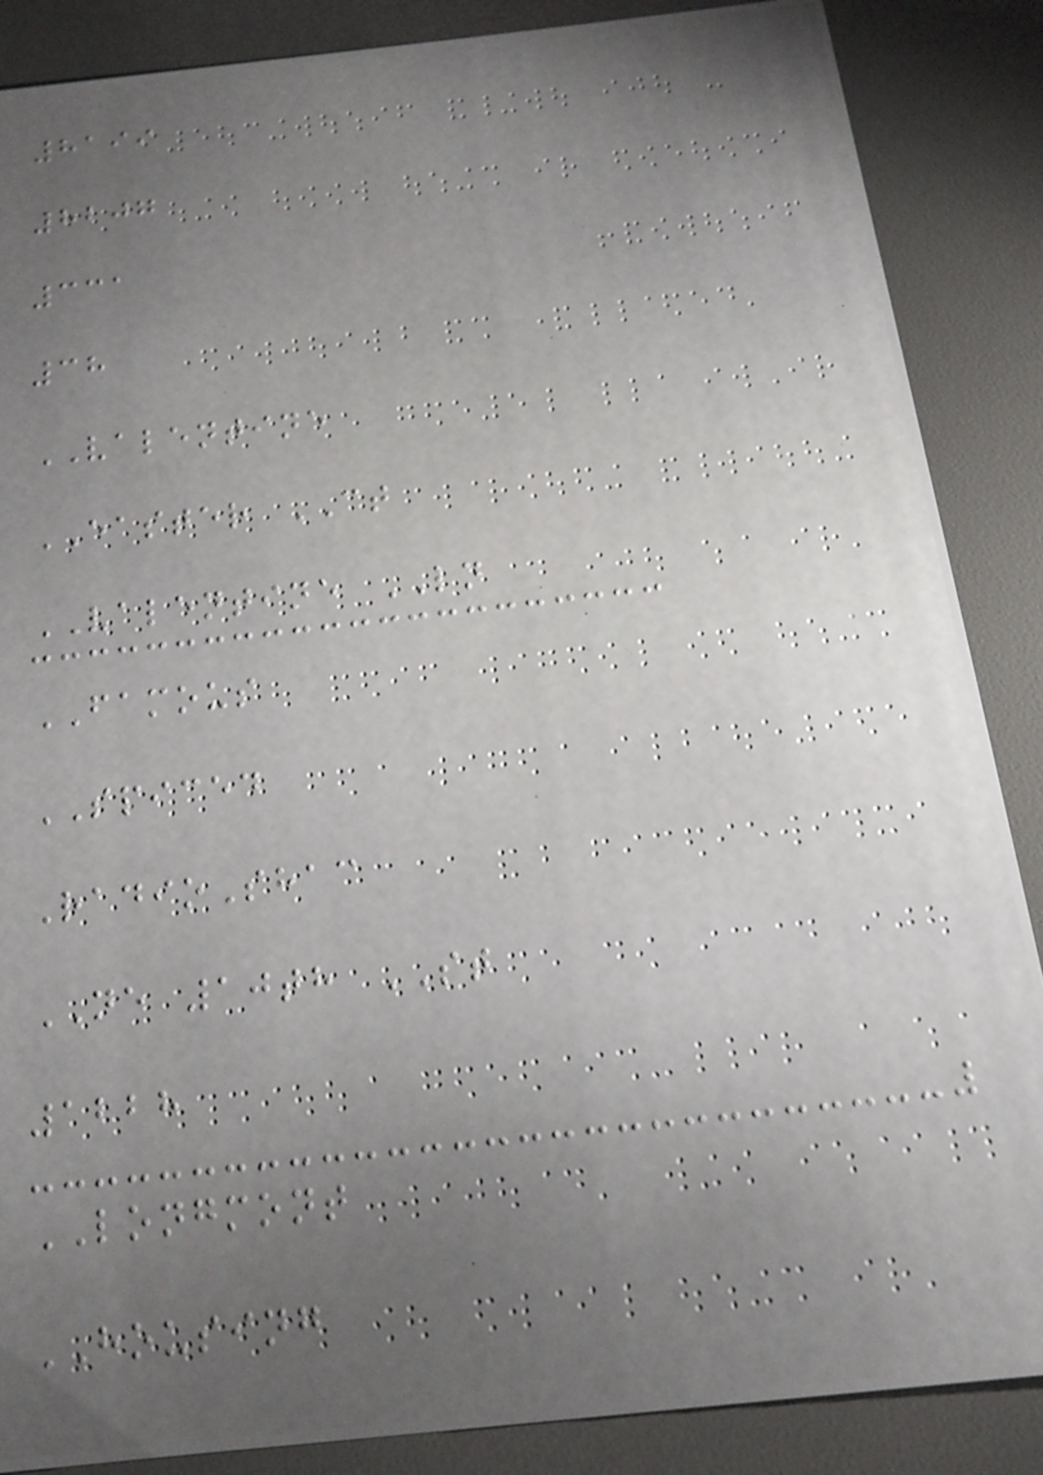8199
8207
331
38
VALENTINE
EASTER CT
VALENTINE LN
FAMOUS
SPICED
RadioShac
NE 10th ST
1228
LONGMONT
HOUSING
